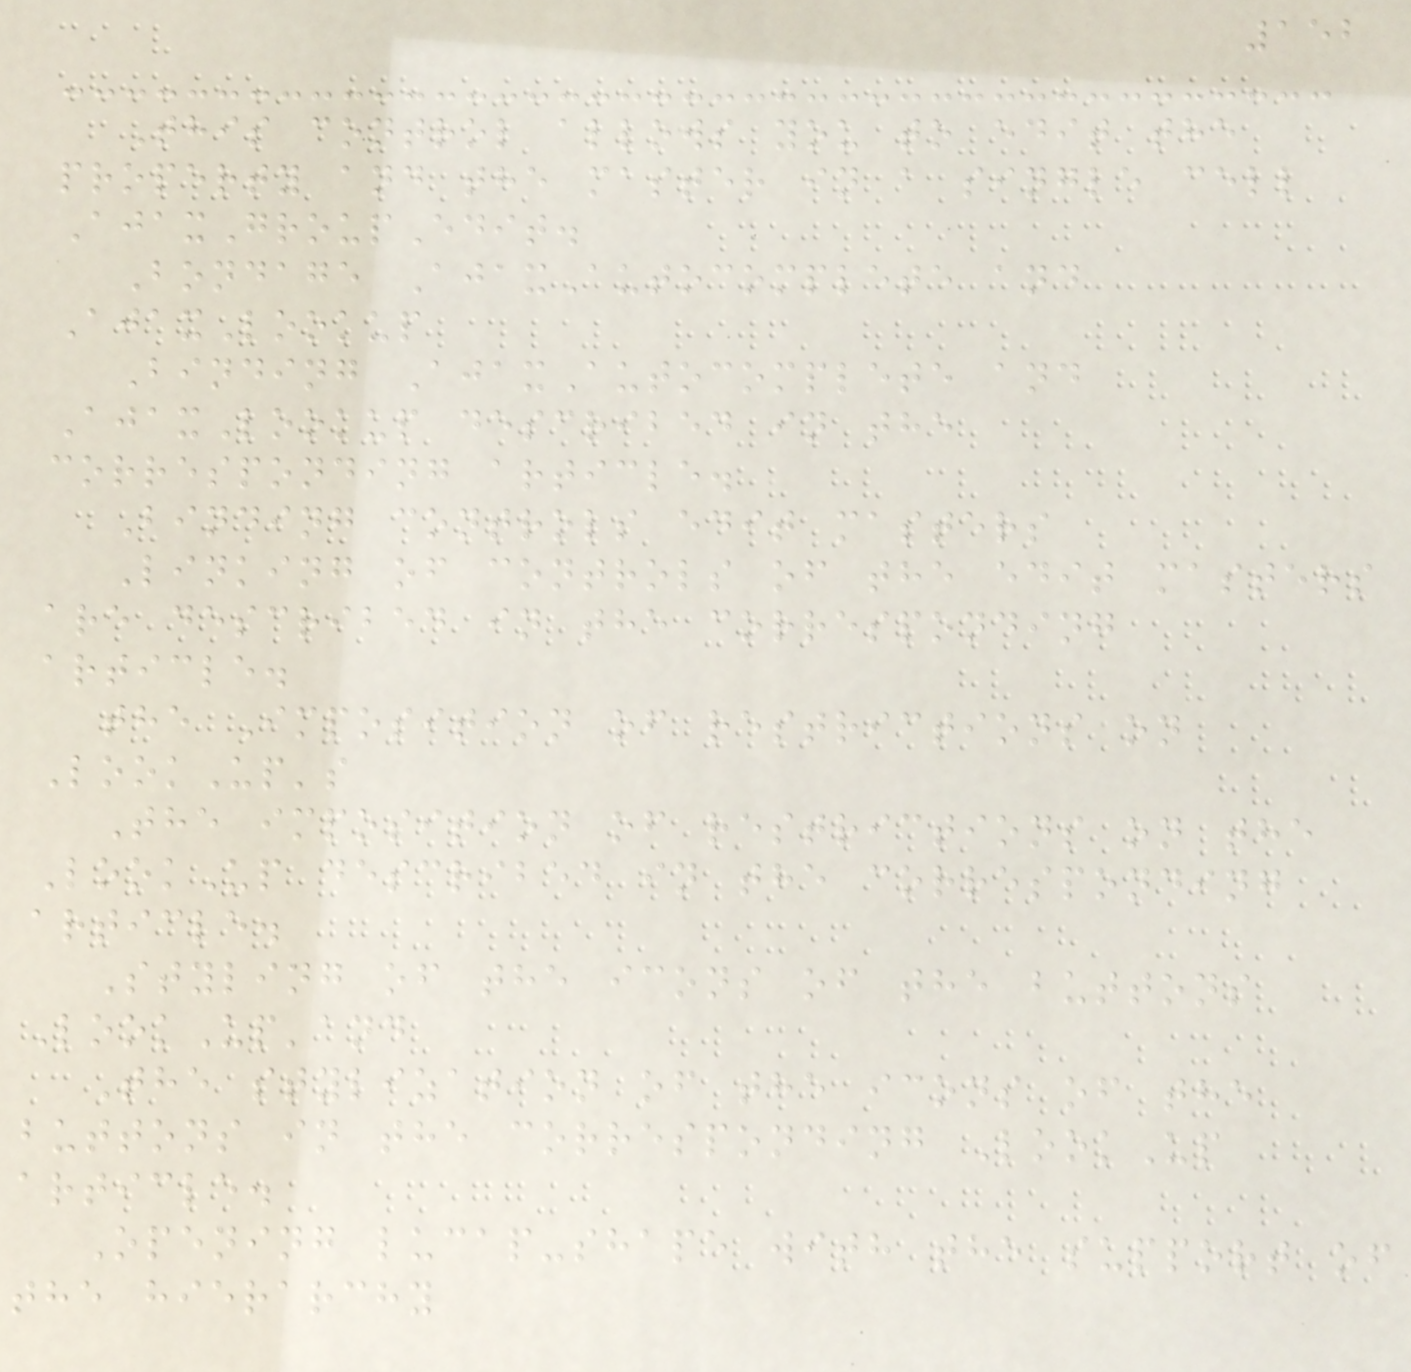152
This control allows you to edit the
property and the master in a single cell
AjaxGroupEdit.
Bondage AjaxAutocomplete and
AjaxLookup
Binding AjaxAutocomplete and
AjaxLookup described in the
corresponding article.
Binding controls edit masters
Linking of controls of the edit masters
are described in the corresponding
article.
the Imposition of restrictions on
LookUp's
The imposition of restrictions on the
LookUp described in the corresponding
article.
Styling of the icons of the buttons
LookUp'and
The stylization of the icons of the
buttons in the corresponding LookUp
article.
Opening lucap-shape with the support of
the hierarchy
